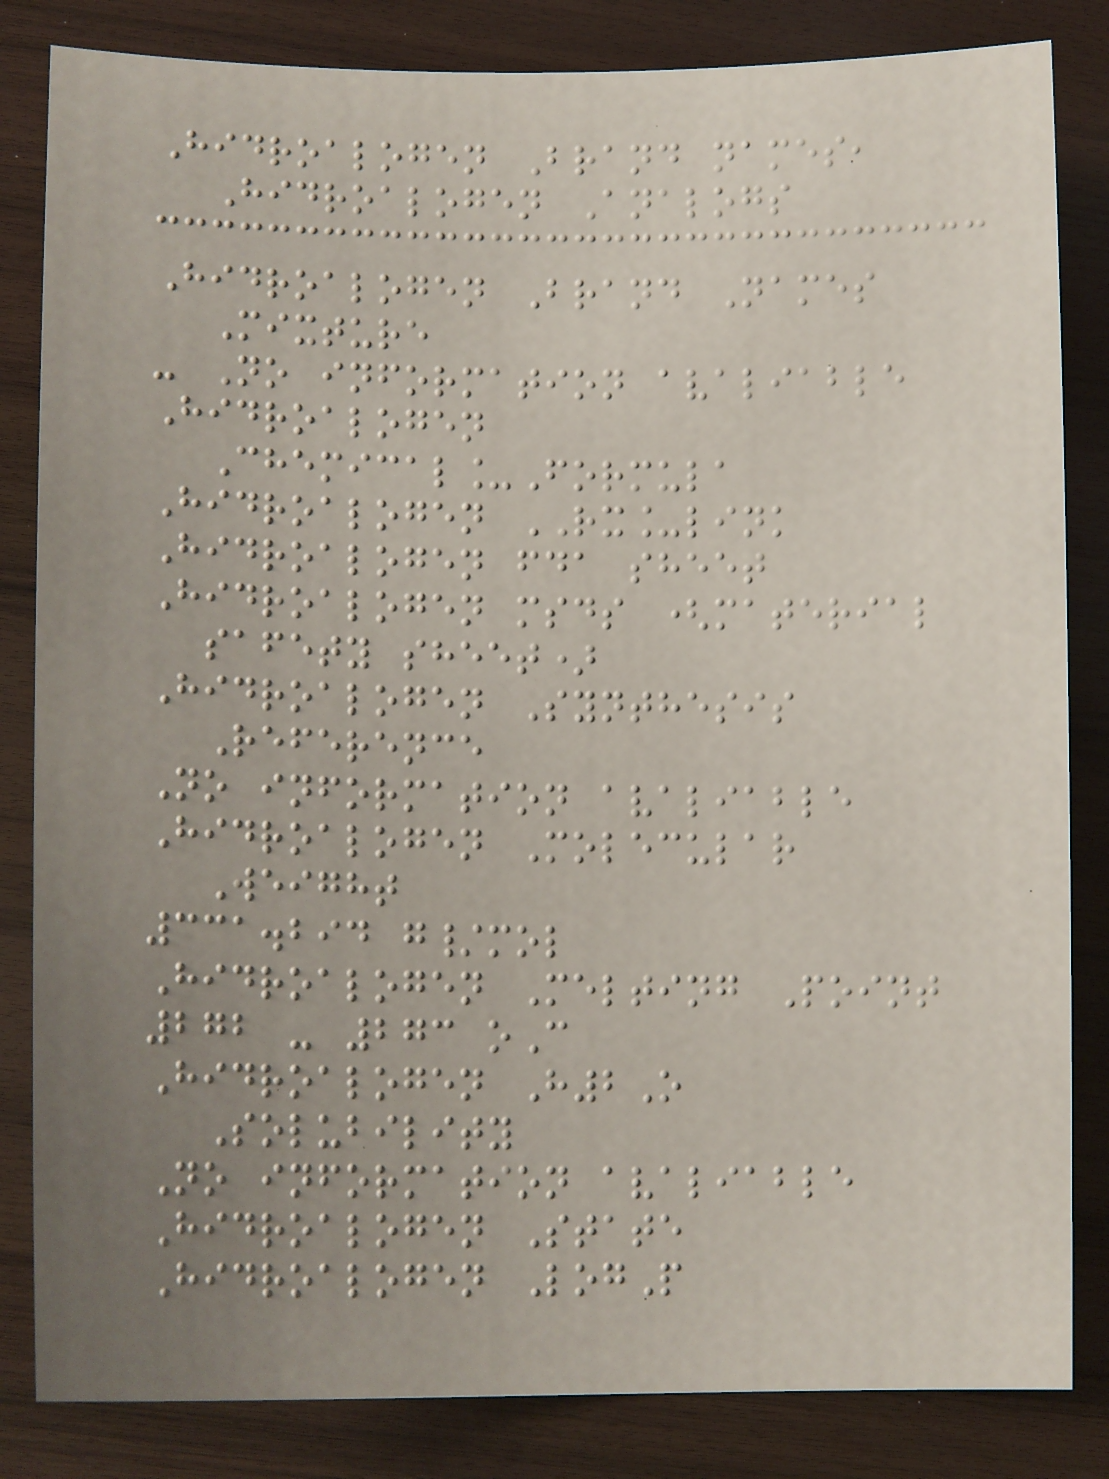Hidroalogen Brand names,
Hidroalogen Analogs
Hidroalogen Brand Names
Mixture
- No information avaliable
Hidroalogen
Chemical_Formula
Hidroalogen RX_link
Hidroalogen fda sheet
Hidroalogen msds (material
safety sheet)
Hidroalogen Synthesis
Reference
No information avaliable
Hidroalogen Molecular
Weight
331.294 g/mol
Hidroalogen Melting Point
272 - 273 oC
Hidroalogen H2O
Solubility
No information avaliable
Hidroalogen State
Hidroalogen LogP
